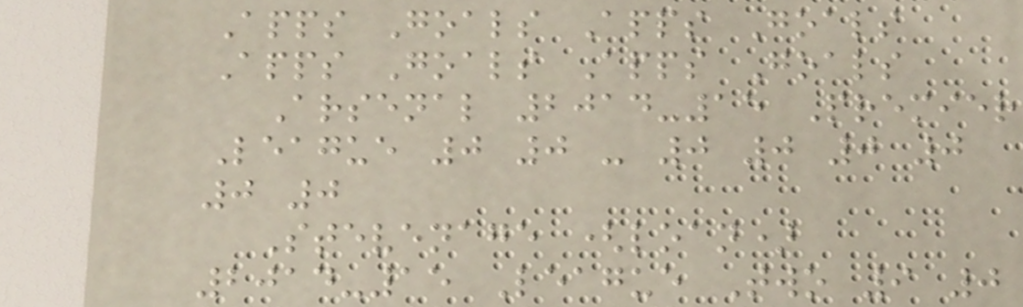Apps Goals Apps Goals
Apps Goals Apps Goals
Arsenal 2014-15 Premier
League 0 0 - 0 0 0 0
0 0
Stevenage (loan)
2014-15 League Two 9 0
